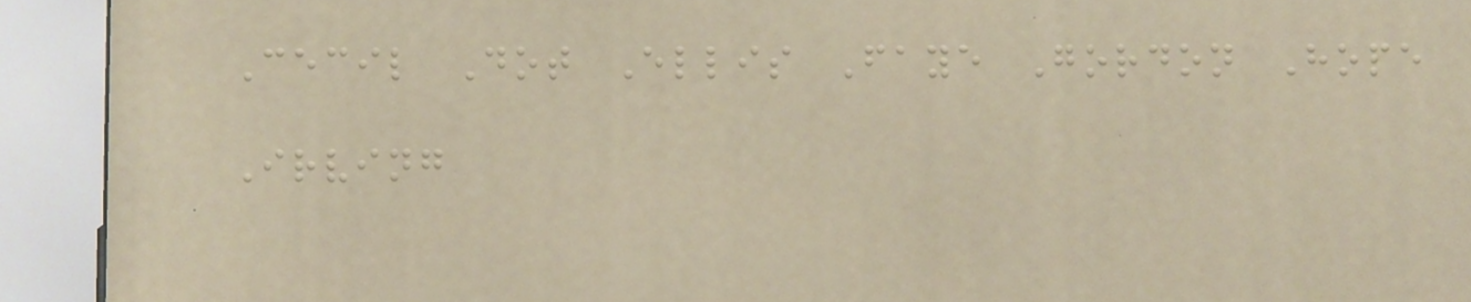Cecil Dot Ellis Faye Gordon Hope
Irving
